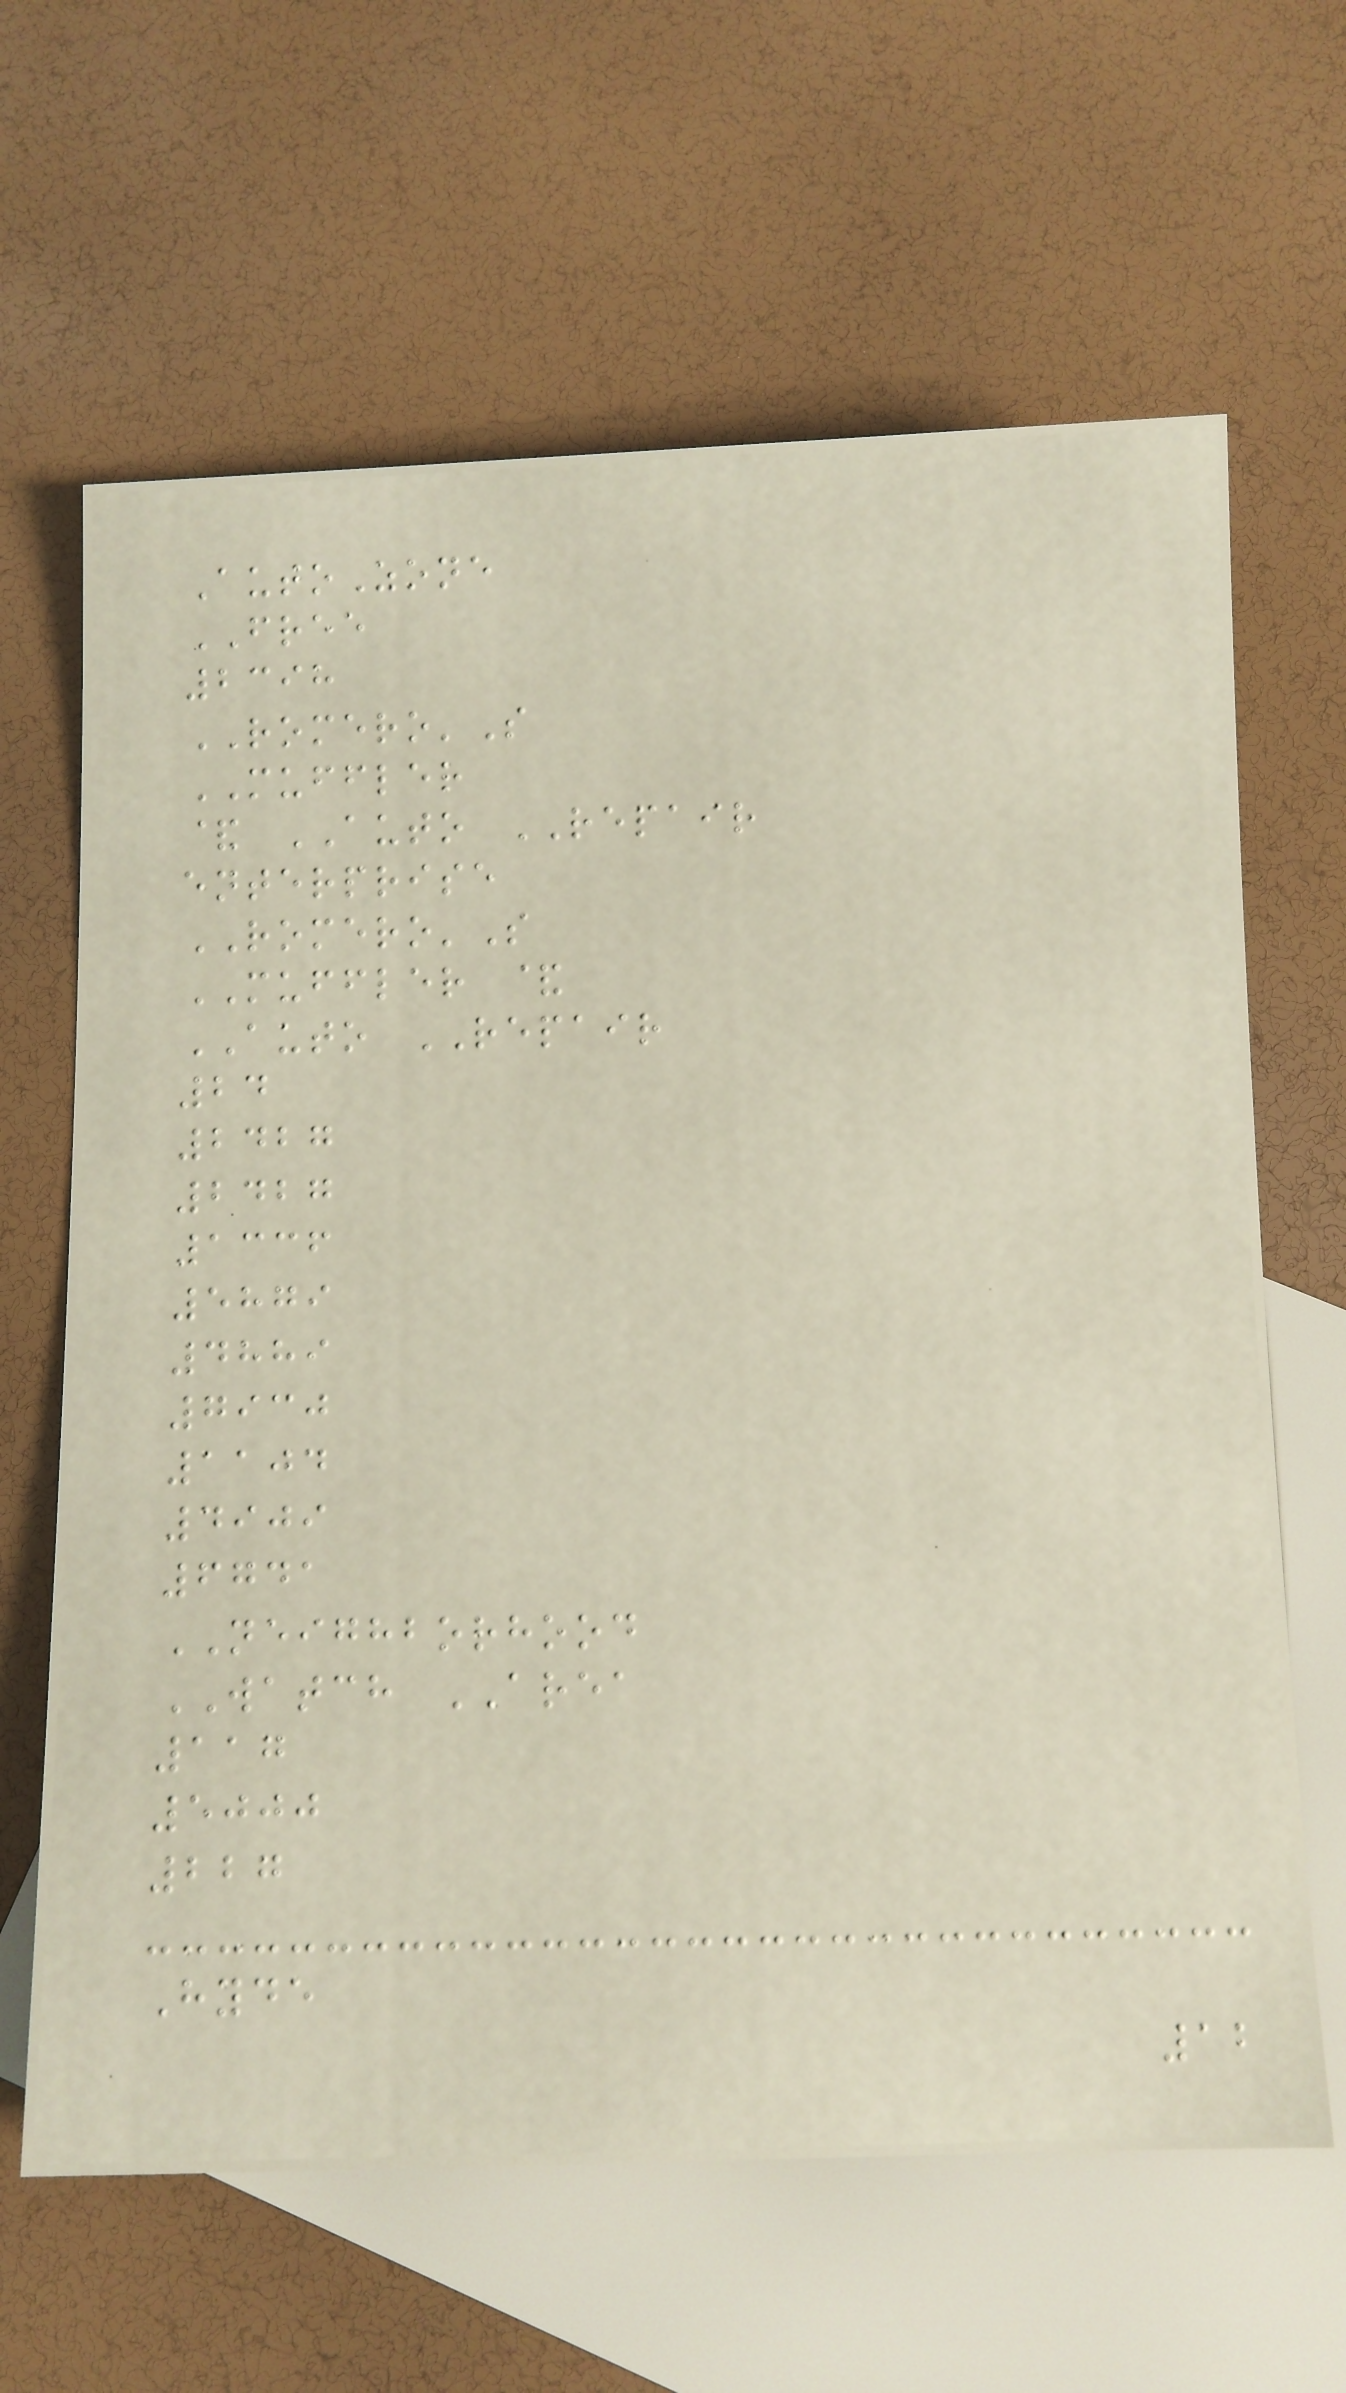AutoZone
FREE
2398
ROMERO'S
MUFFLER
& AUTO REPAIR
enterprise
ROMERO'S
MUFFLER &
AUTO REPAIR
24
2427
2427
1336
5879
4889
7930
1104
4909
6741
NEIGHBORHOOD
WATCH AREA
117
5000
227
Hyde
12
